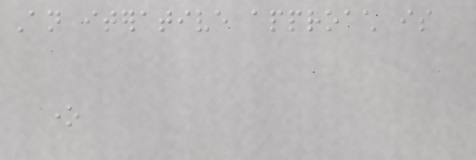An iterative approach is
one
